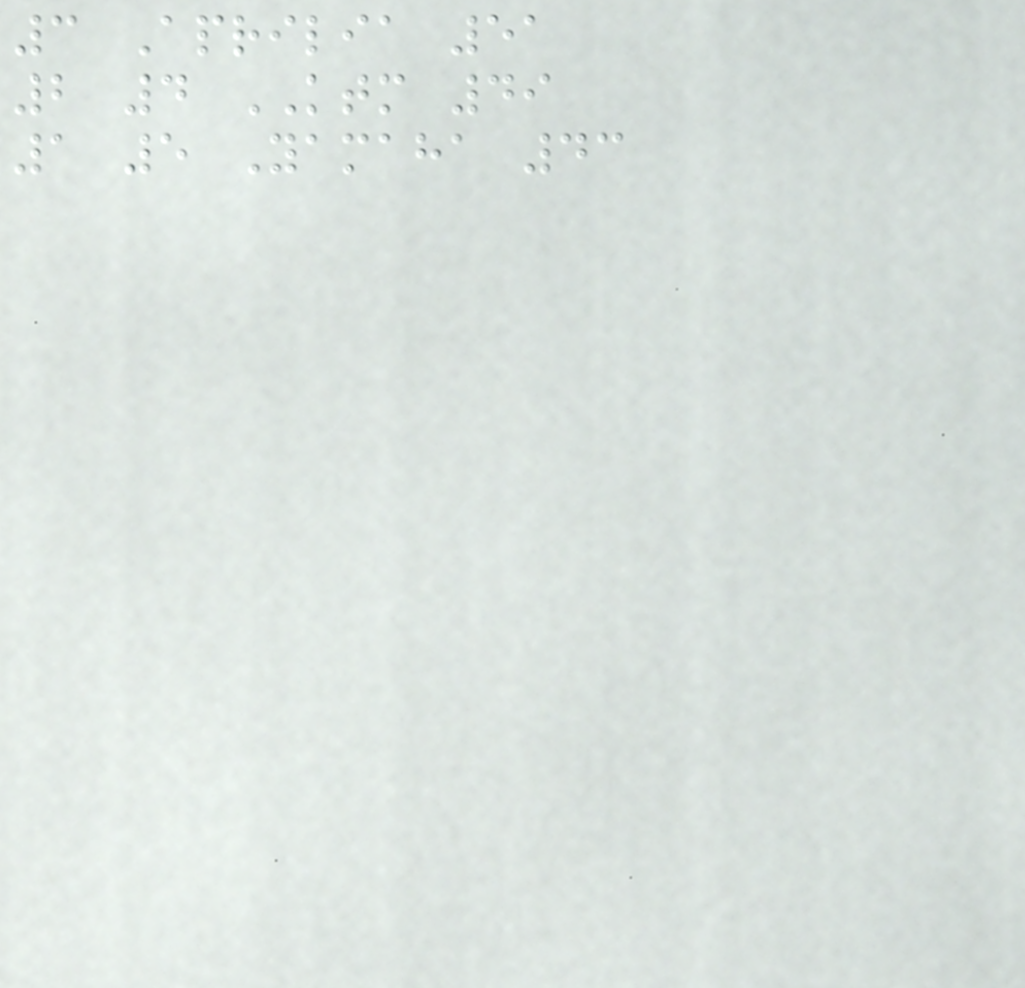3 Aprilia 51
2 4 KTM 49
1 5 Yamaha 43
